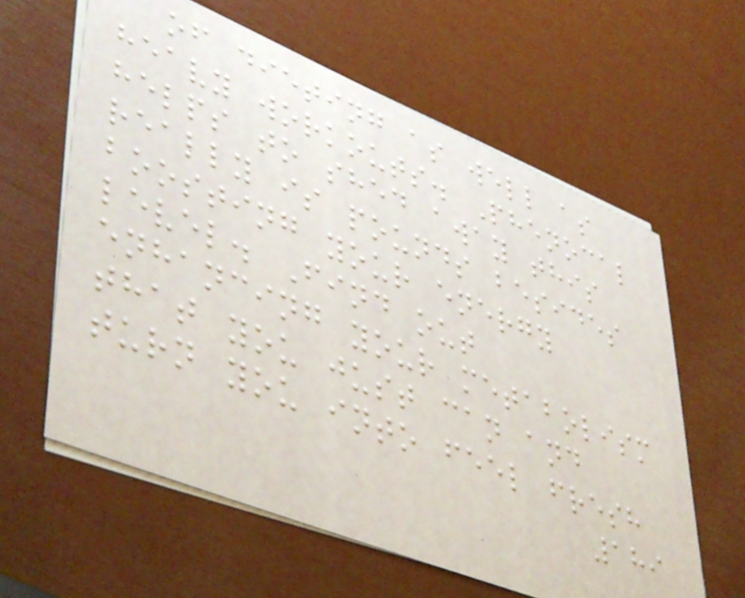of dieting as well as
heavy workouts. Phenocal
helps to shed away this
really is pounds besides
boosting your energy
level. Find out
enhancing your metabolism
that you just can and
turn you into feel fresh
189
